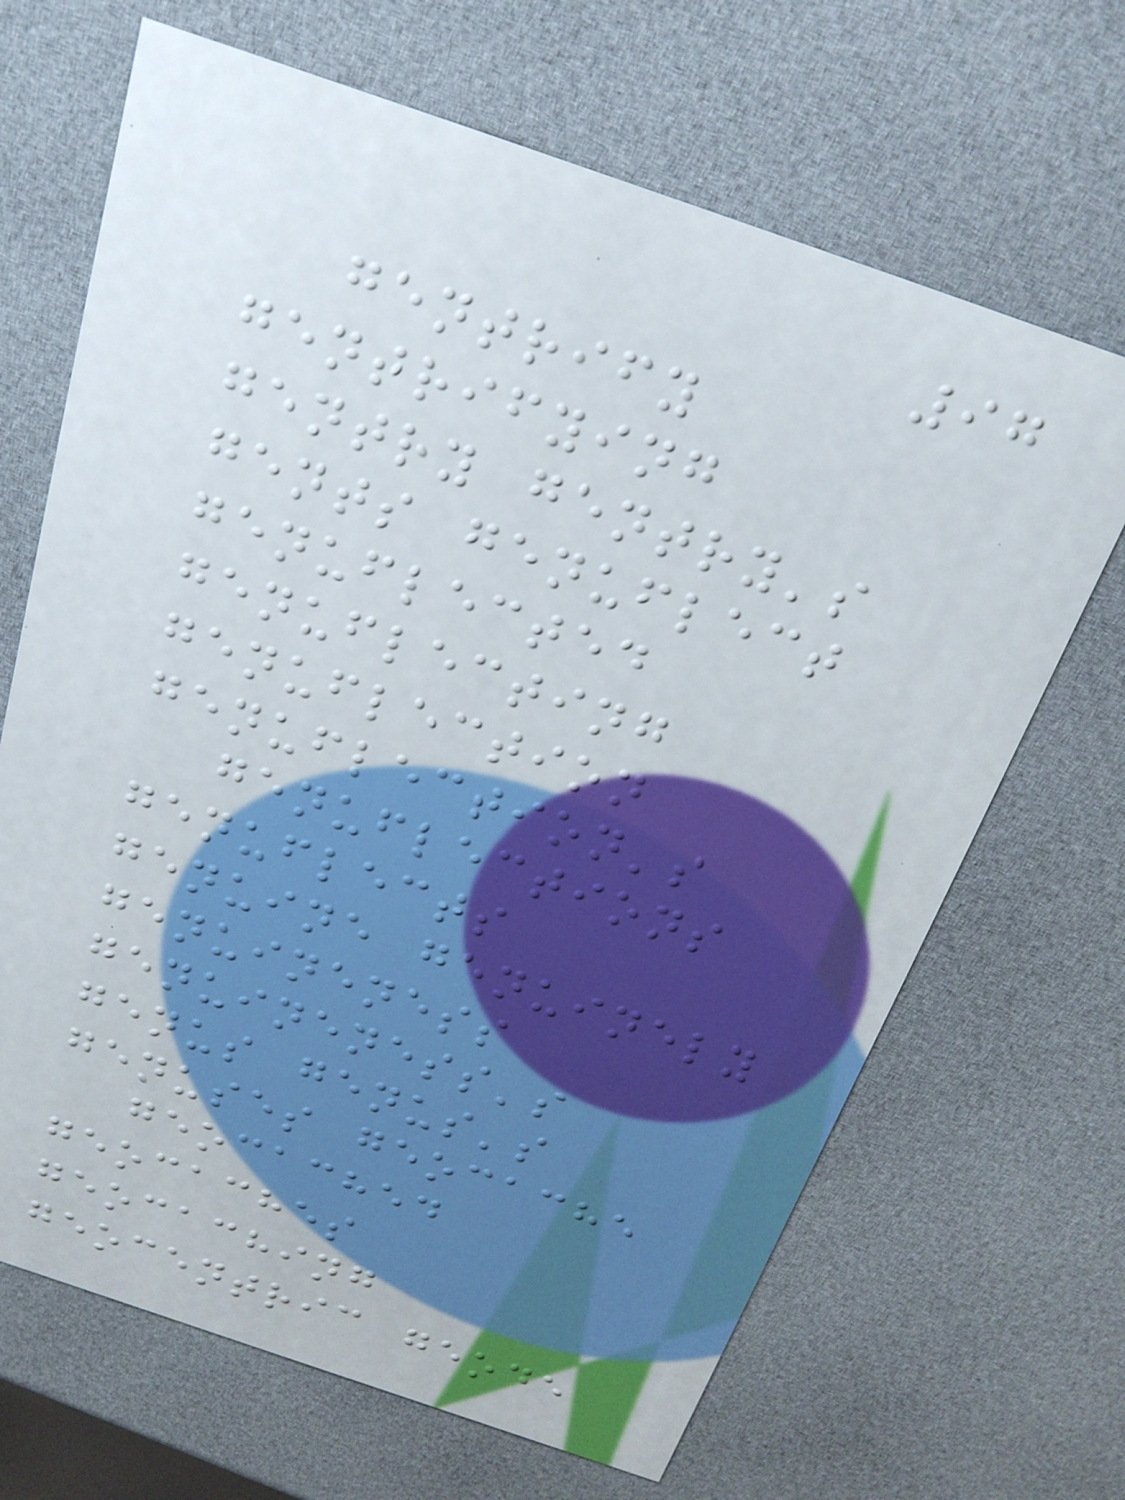97
gentrify
gentrifying
gentry gentry's
gents genuflect
genuflected
genuflecting
genuflection
genuflection's
genuflections
genuflects
genuine genuinely
genuineness
genuineness's
genus genus's
genuses geocache
geocached
geocaches
geocaching
geocentric geode
